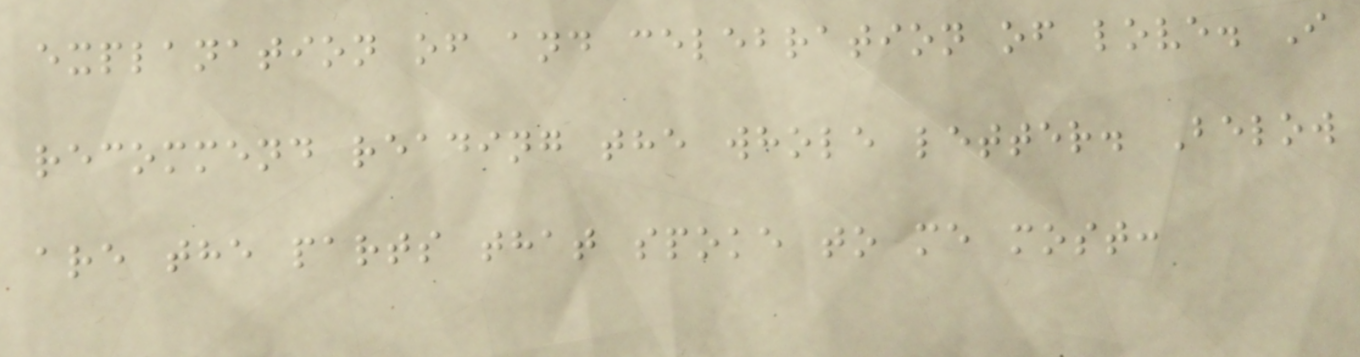explanation of and celebration of love. I
recommend reading the whole letter. Below
are the parts that spoke to me most:
